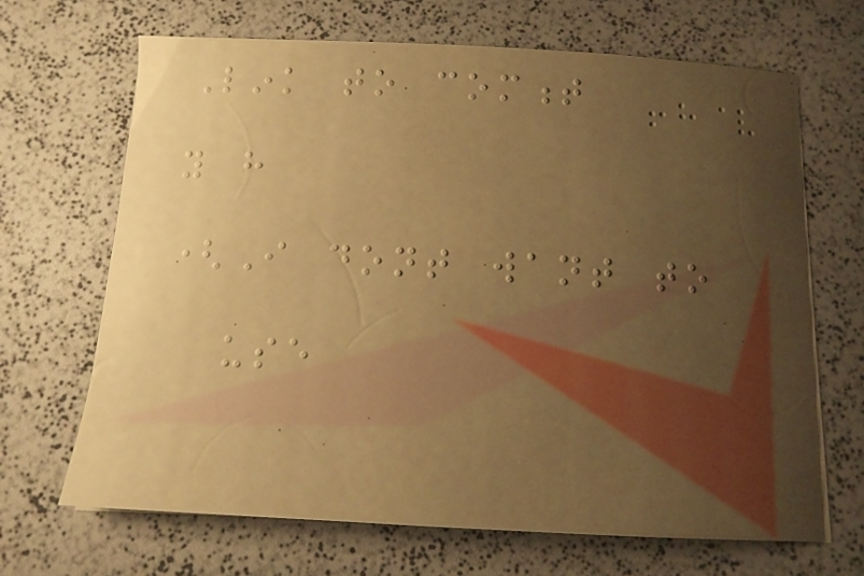Link to comment
you have
(I dont want to
use
